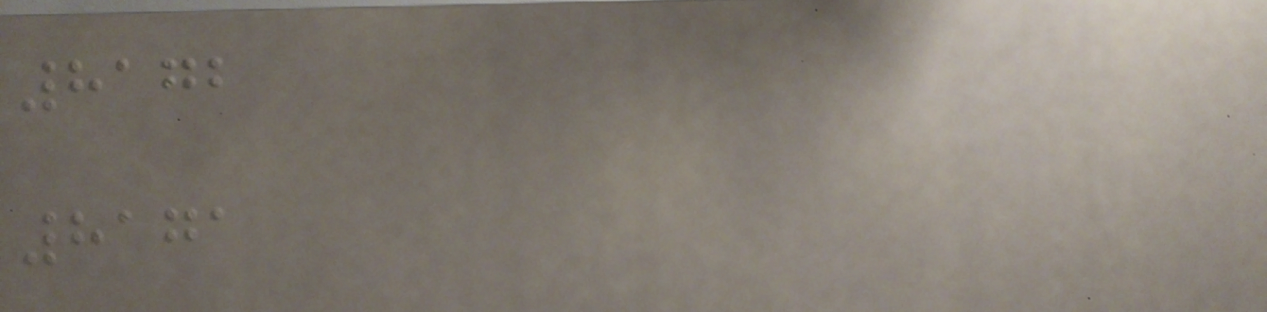8172
8171
